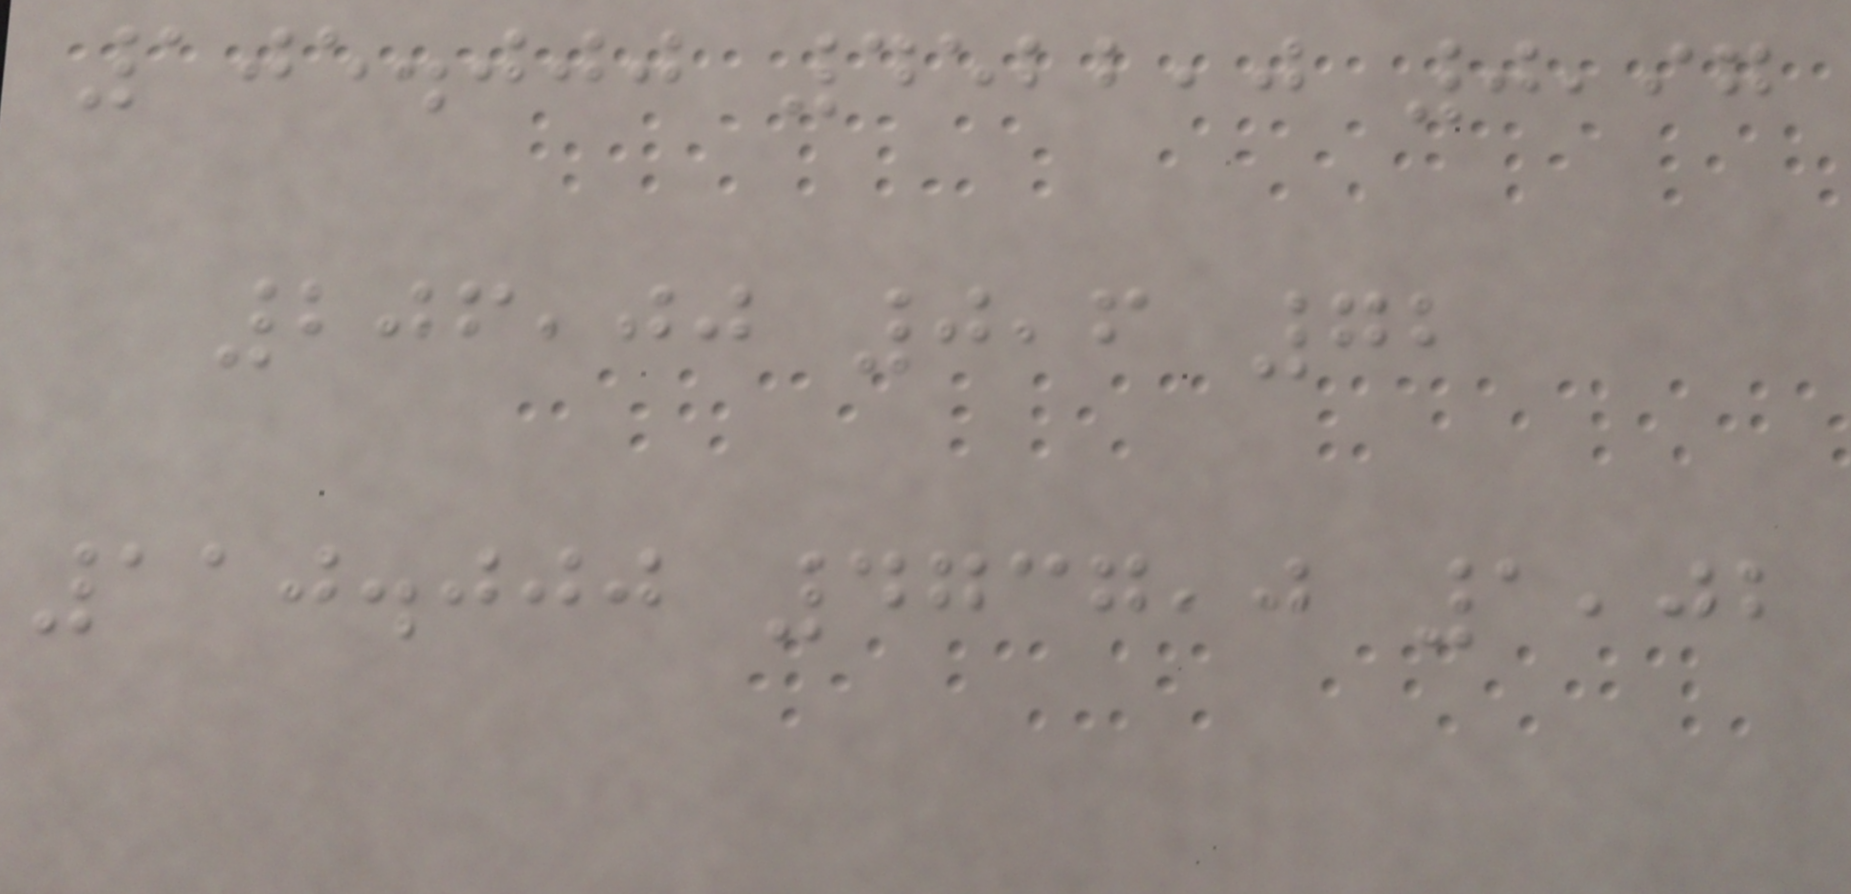105.000 4522,0 0,97
206,00 0,6 72
110.000 4737,0 1,02
